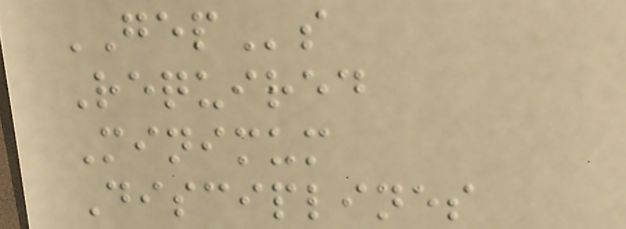GEPs
Required
Minimum
Disciplines
